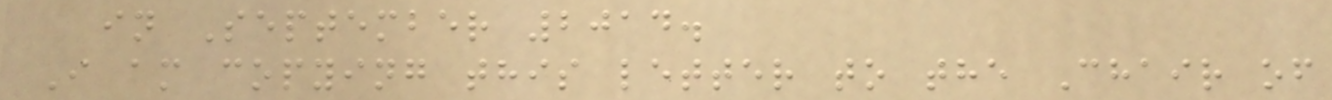in September 2014.
I am copying this letter to the Chair of
